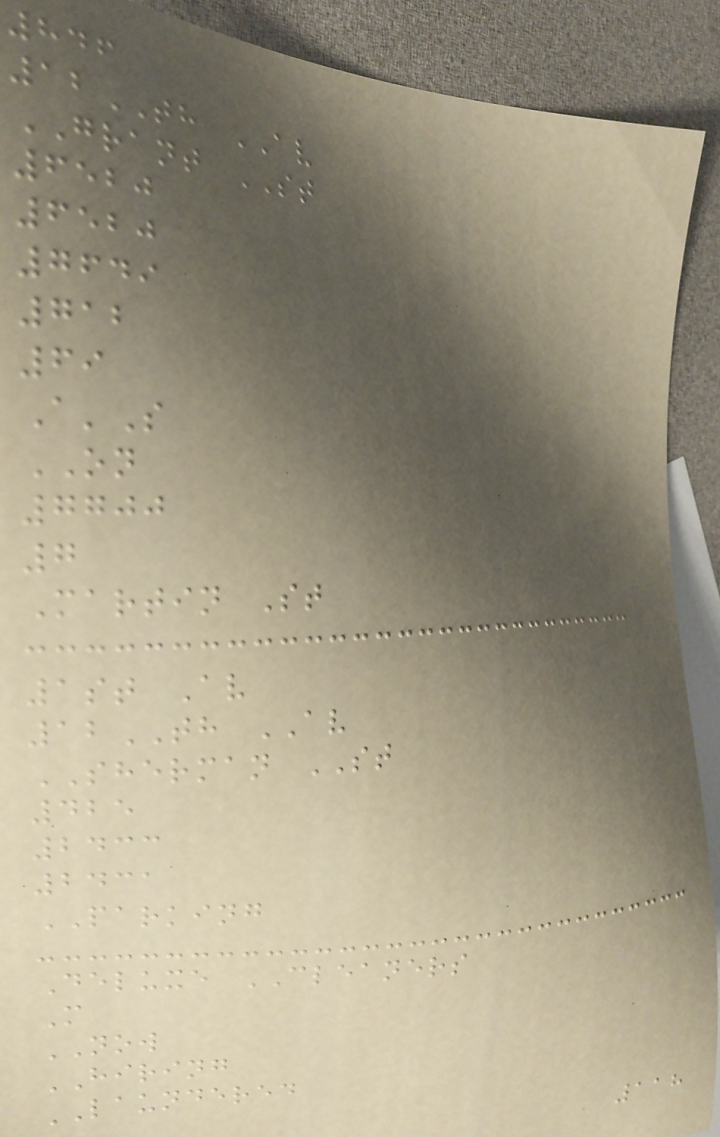846
12TH AV
GRANT ST
6520
6520
7649
712
69
A'S
ON
7700
7
Martin St
1st Av
12TH AV
SHERMAN ST
425
2433
2431
PARKING
Deluxe CLEANERS
M
NOW
HIRING
LAUNDERED
118
